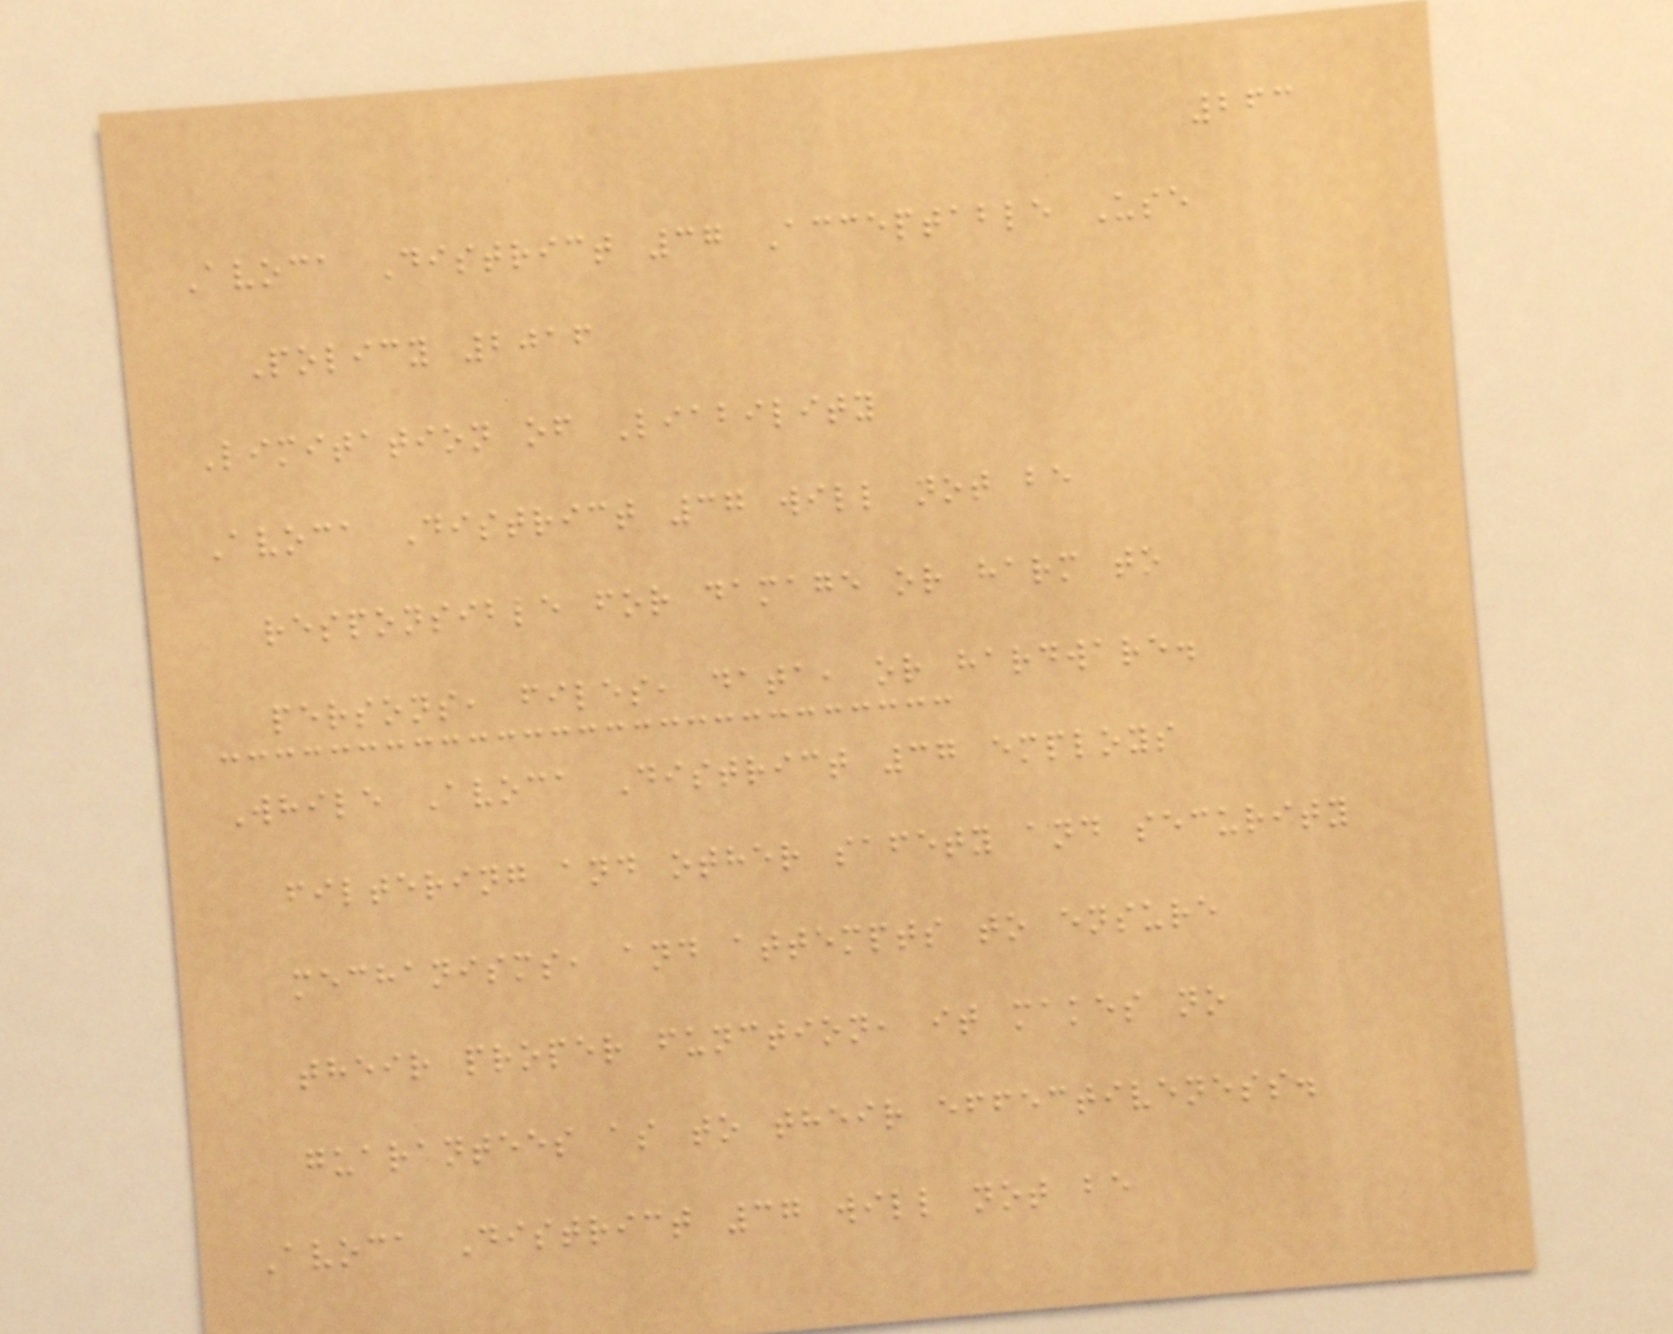263
Avoca District 37 Acceptable Use
Policy 2016
Limitation of Liability
Avoca District 37 will not be
responsible for damage or harm to
persons, files, data, or hardware.
While Avoca District 37 employs
filtering and other safety and security
mechanisms, and attempts to ensure
their proper function, it makes no
guarantees as to their effectiveness.
Avoca District 37 will not be
